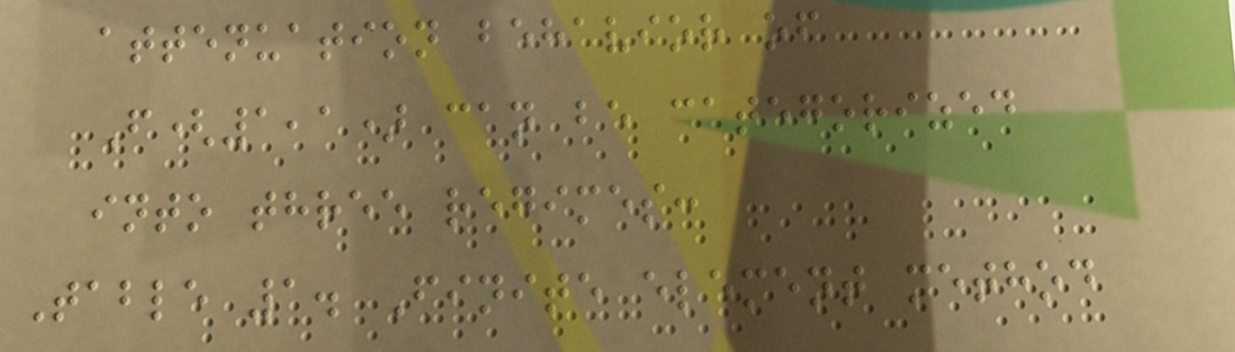attenuation behavior of
F(1,1) can be categorized
into three regimes:
Table 1. Finite element method
